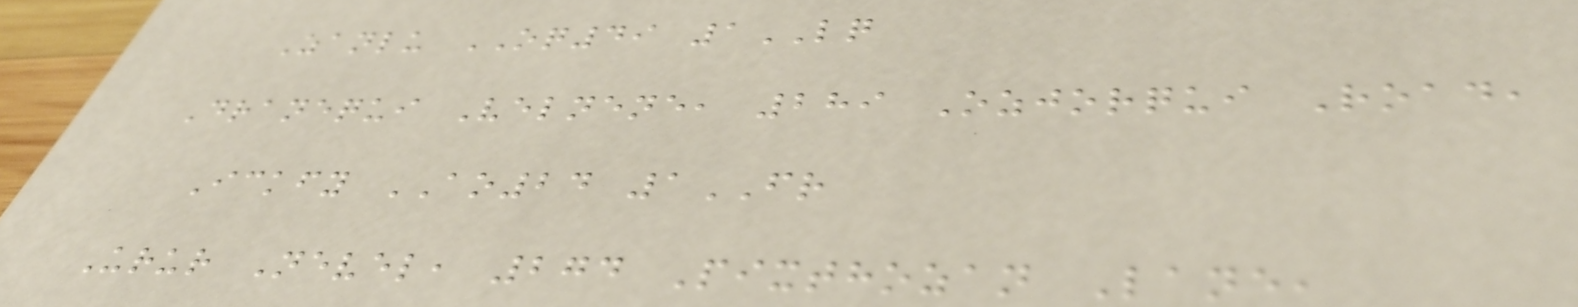Zanlu OQ49 1LQ
Dranequi Velnene, 289 Ozjorqui Road,
Ickfy AO24 1FR
Urur Nevel, 274 Pixthozan Lane,
